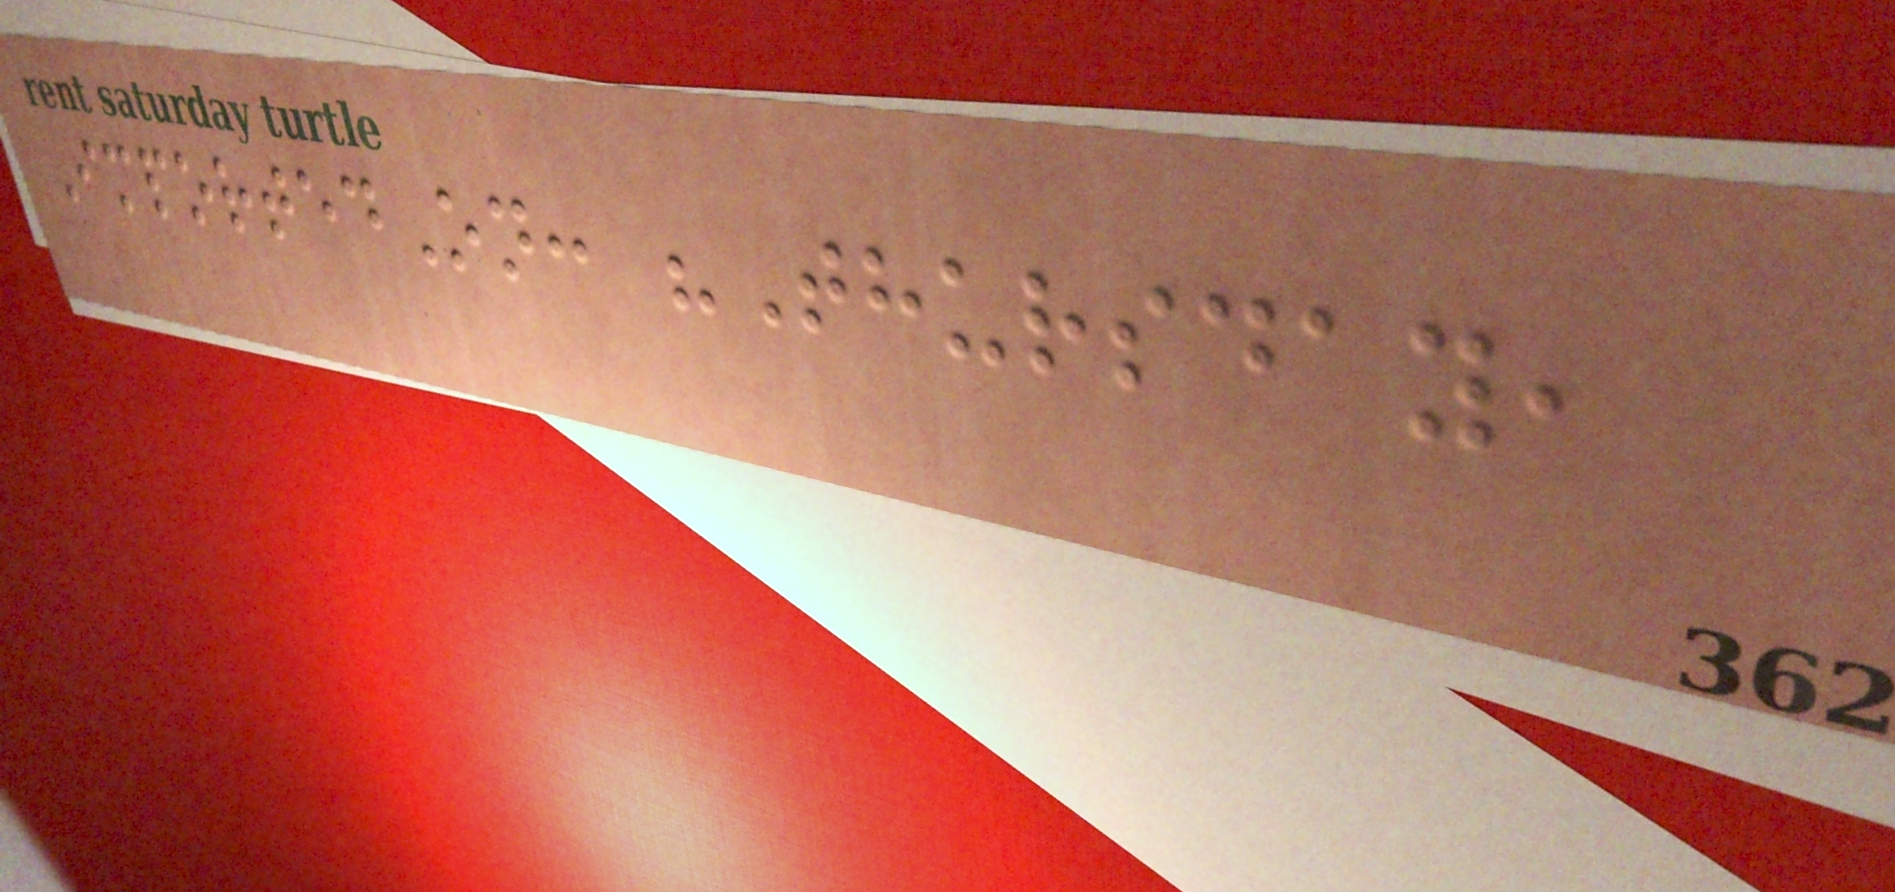ImportedOn: "Thursday,
